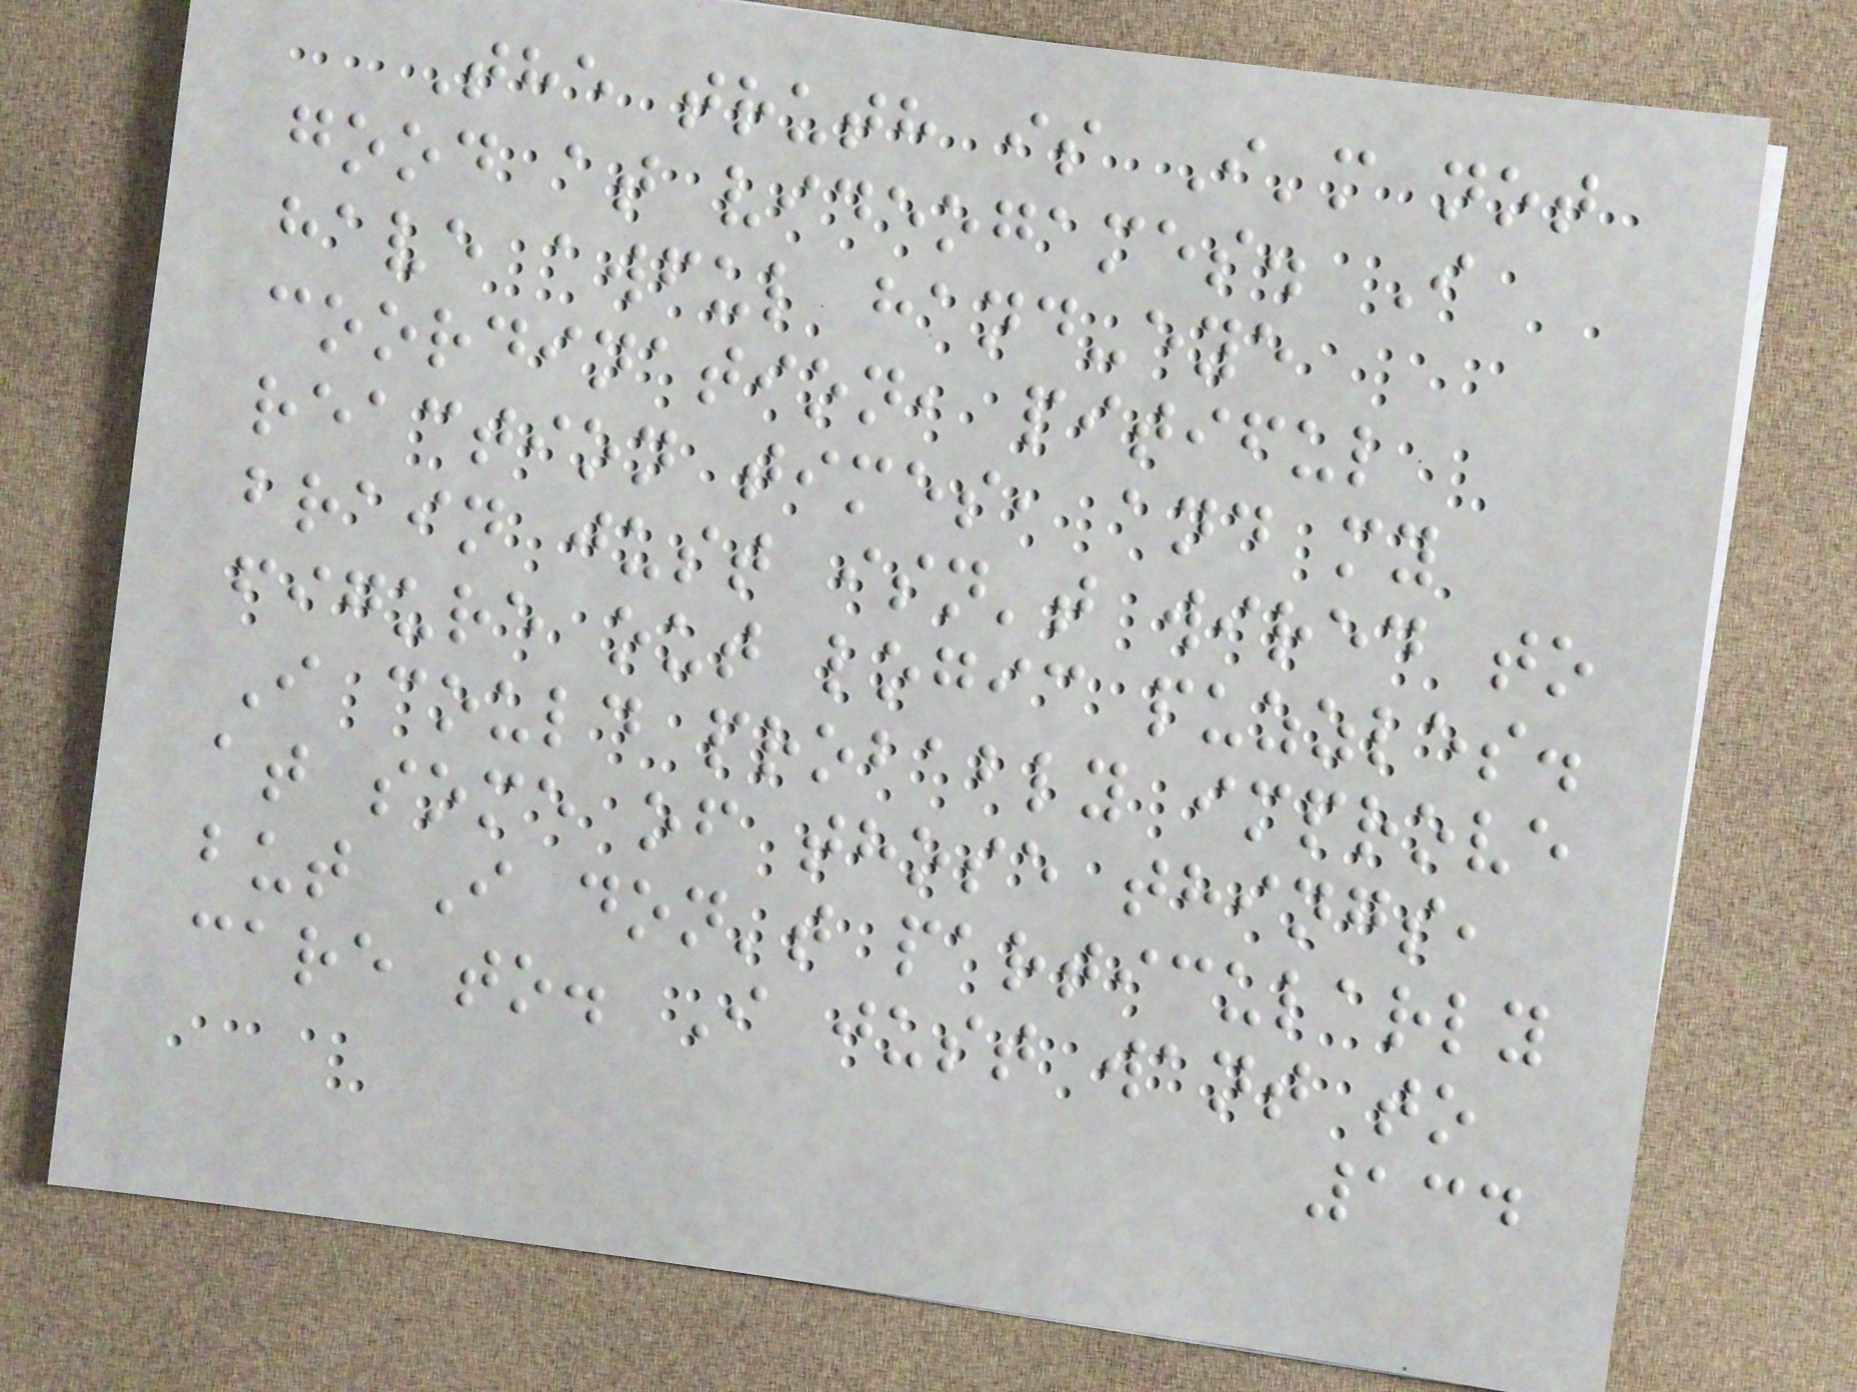The truth is I'm not
good at videogames. I
have awful hand-eye
coordination, pitiful
reaction times, and my
brain just isn't wired to
figure out logic puzzles.
I could probably improve
at some of those things,
but I don't particularly
care to. I just want to
134
